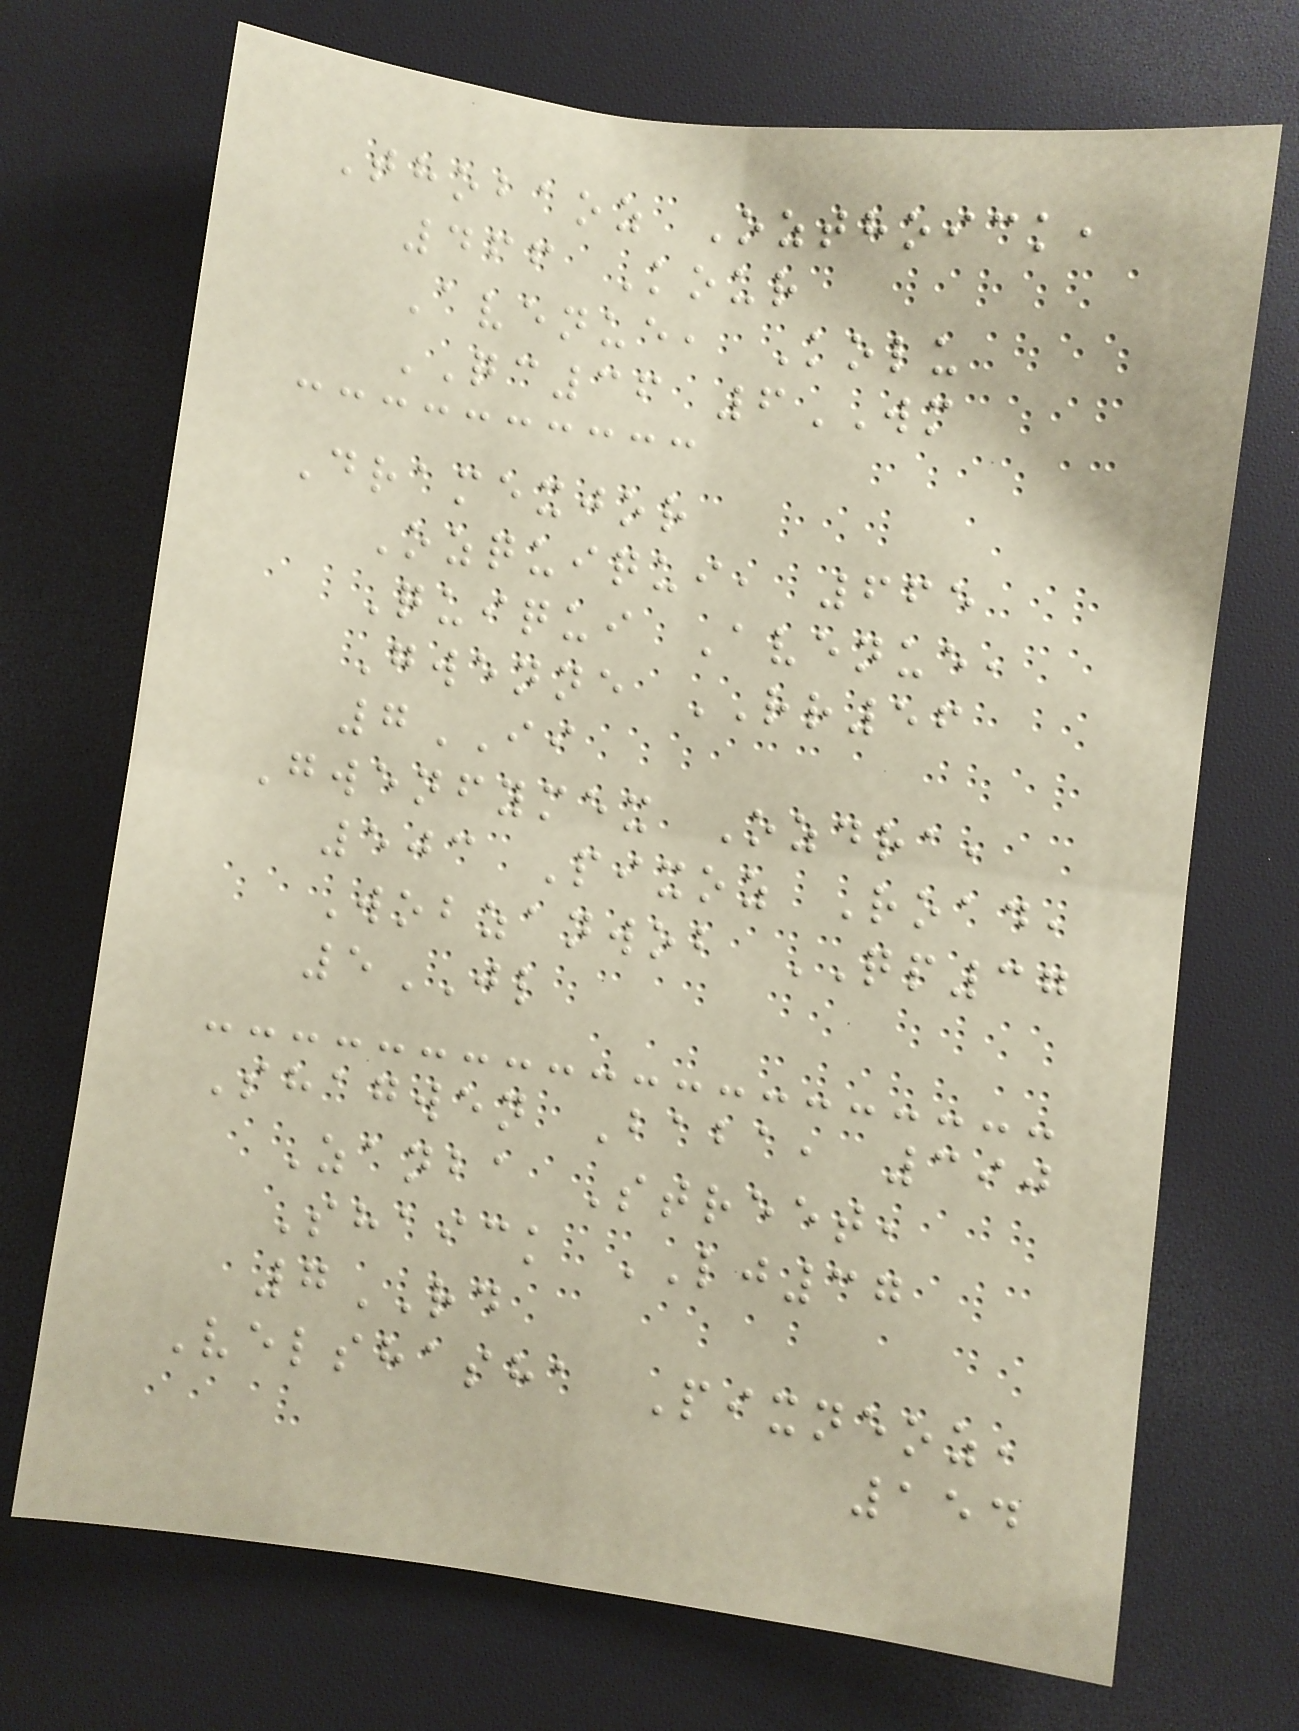Thobaoz Ozthoick,
466 Kour
Avenue, Kolu
QC36 6WM
Dramexjor
Ozquiqui, 665
Quiqui Avenue,
Gwenne RR56
7II
Gwenfymex Ozdra,
503 Pixoz Road,
Wobzanwob QP37
5JL
Shagwen Baba, 390
Zanba Street,
Shaick LJ37
7RD
Velshasha Pixneoz,
154
